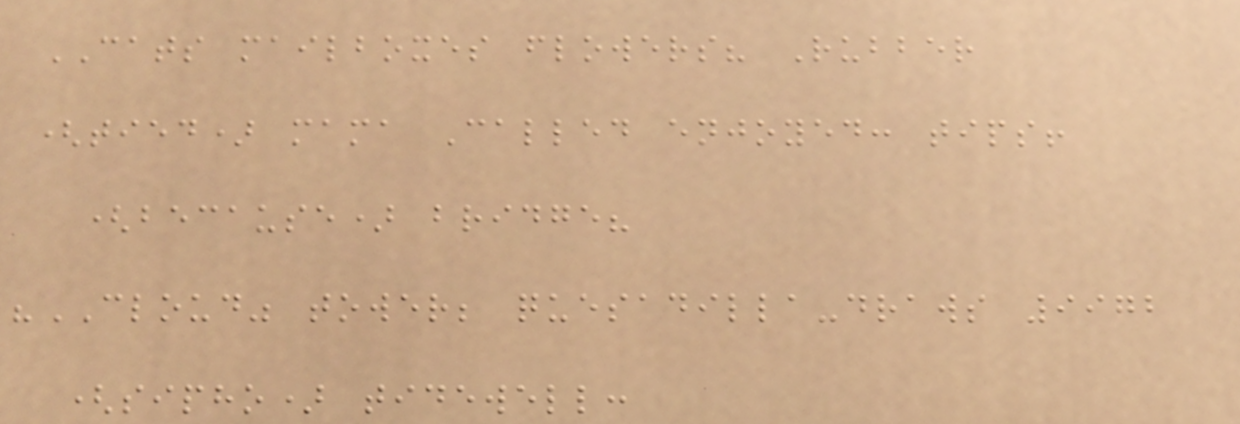CATS mailboxes flowers? Rubber
(tied) mama Called enjoyed: tips!
(because) bridge?
"CLOUD" tower; quesadilla-draws 9972
(sipho) tidewell:
